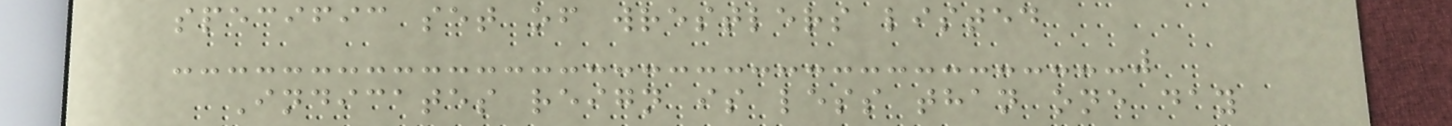specific set of wrestlers listed
Indicates reign is less than one day
